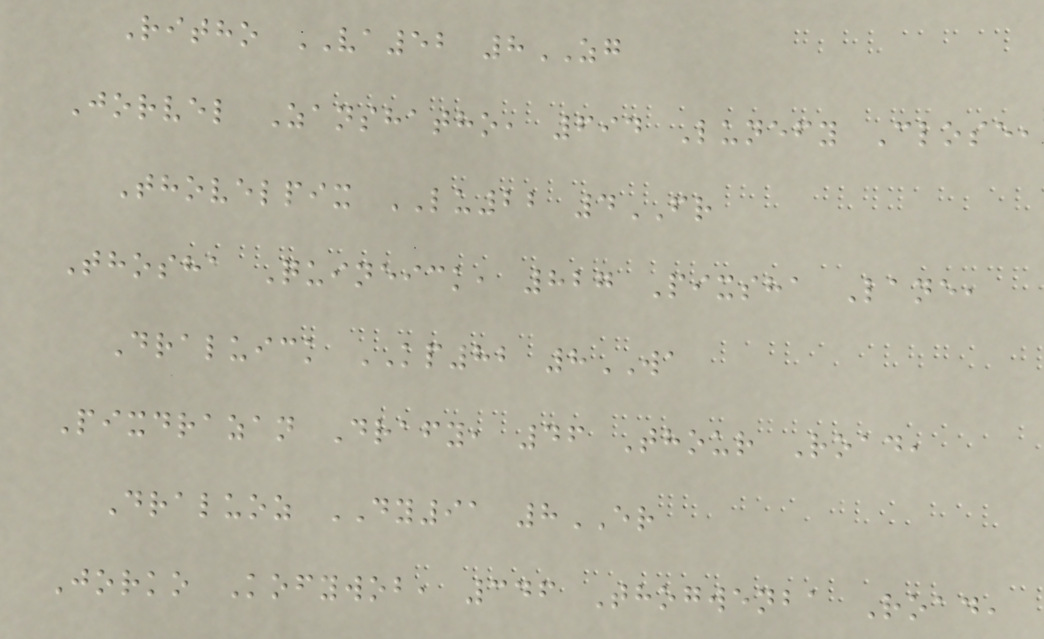Ritho VA52 8ZG
Jorvel Zanshatho, 694 Lunefy Close,
Thovelpix LU22 4FR
Thosha Quineick, 827 Pixsha Lane,
Draluick KP82 8WA
Pixdrazan Drafy, 46 Thour Road,
Draluoz DY91 8ER
Jorko Kofywob, 346 Thogwenba Road,
